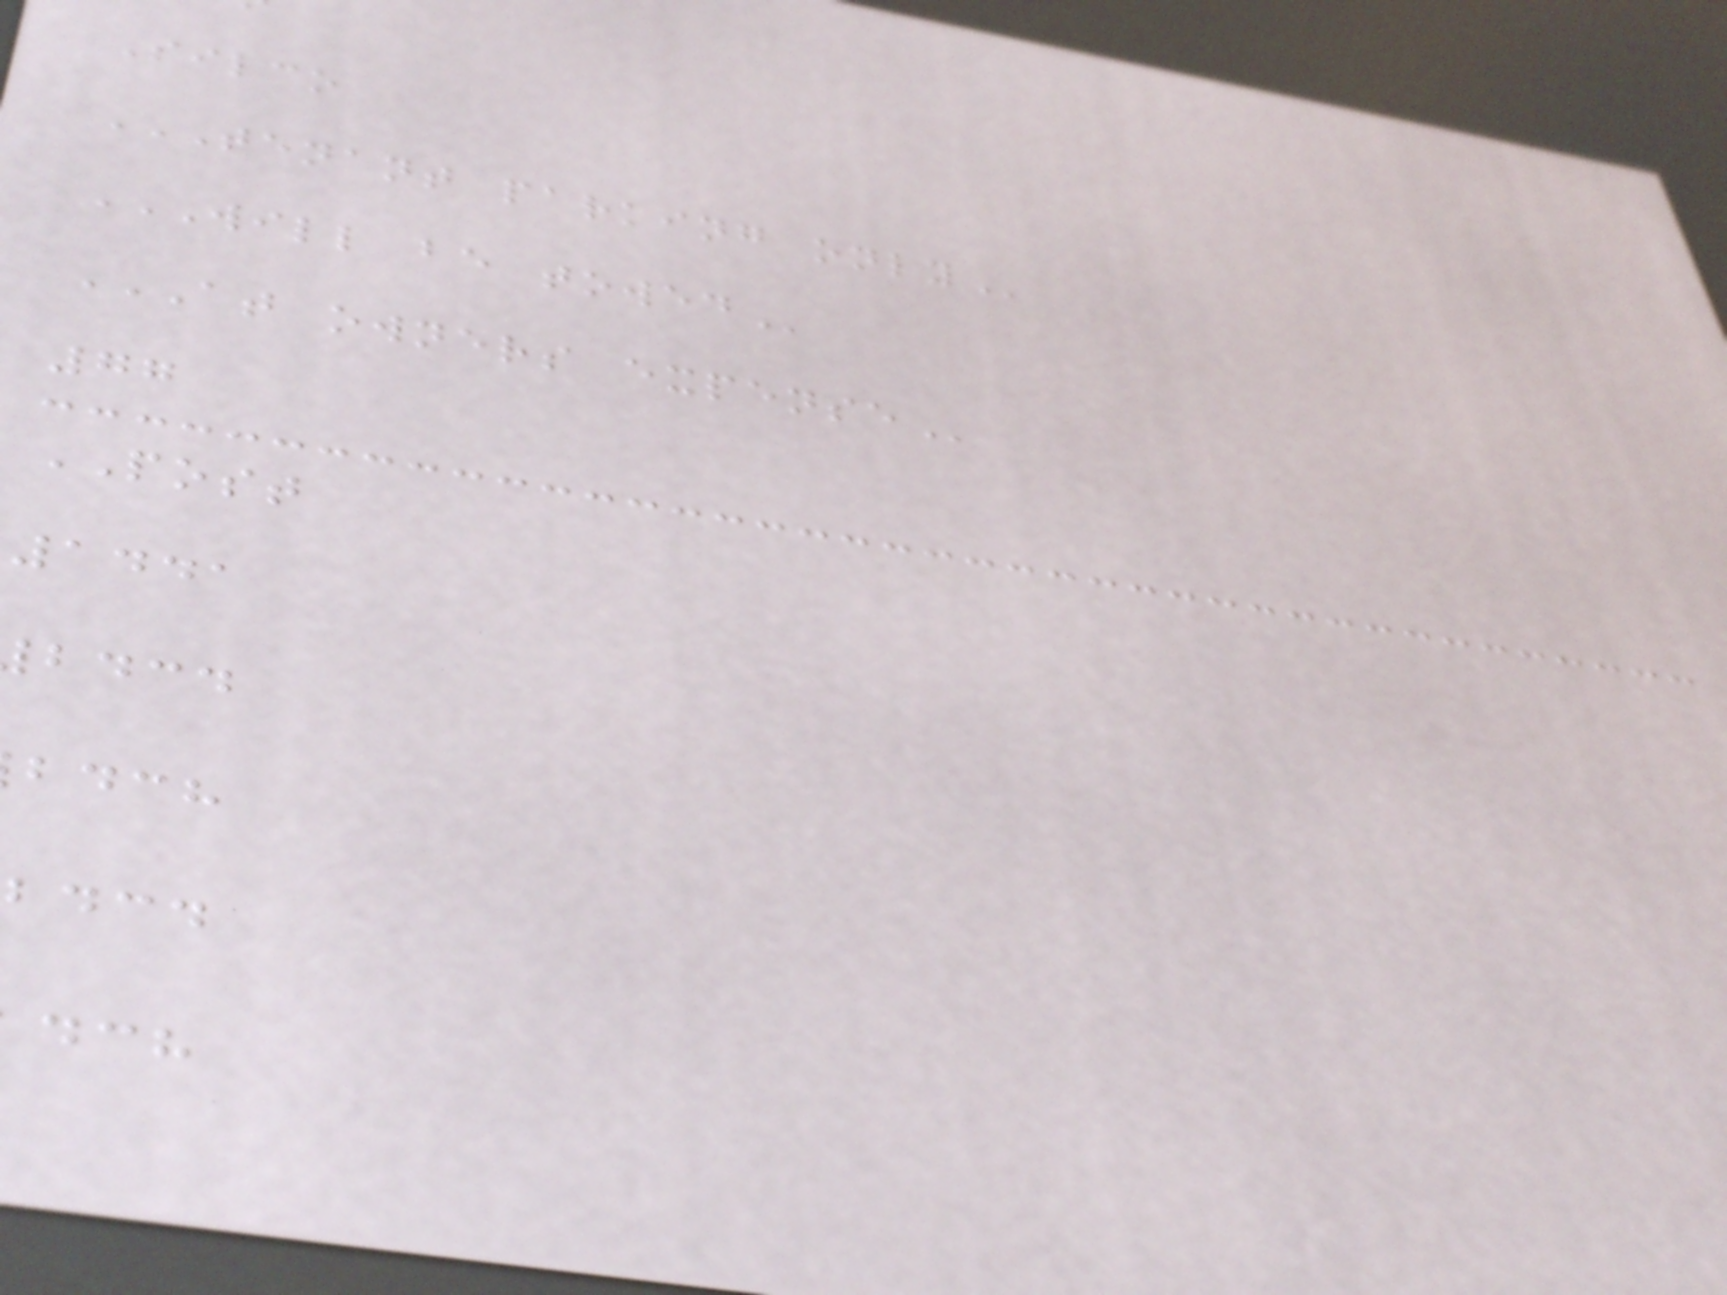Silco
TENANT PARKING ONLY
WILL BE TOWED
AT OWNERS EXPENSE
77
POST
1441
bdcd
bdch
bdcd
